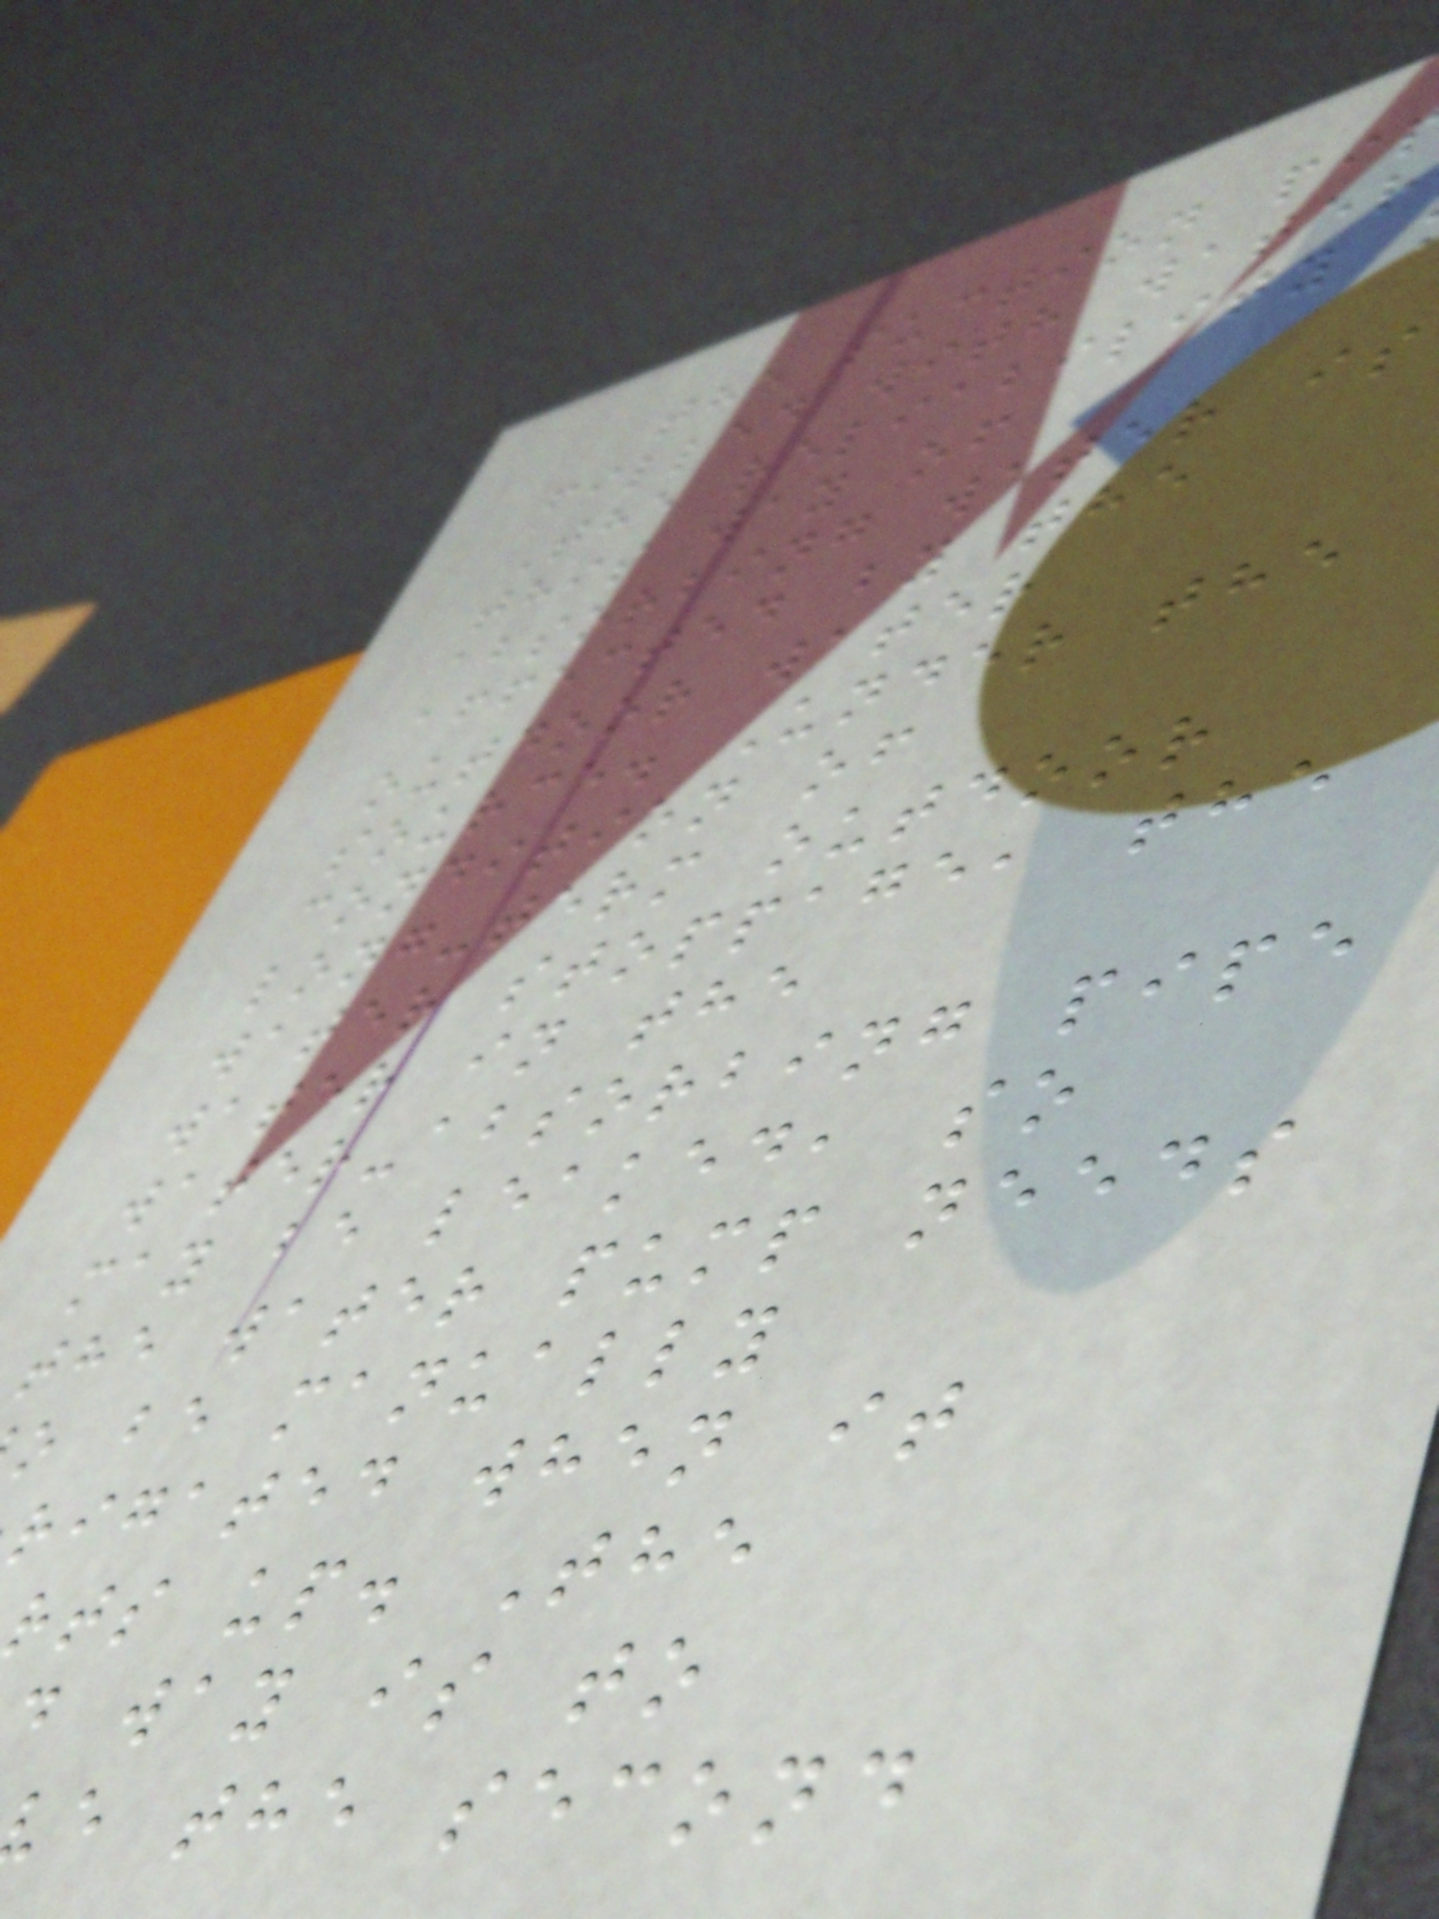the suction pi
filled with water
The reliability
this way of
absorbing water is
affected by the
outdoor water
source. Under the
condition of
long-term outdoor
water stoppage, the
water in the
water-absorbing pipe
may be leaked, so
the water pump needs
o be manually
rigated when it
rts up. The
way is to
e the second
